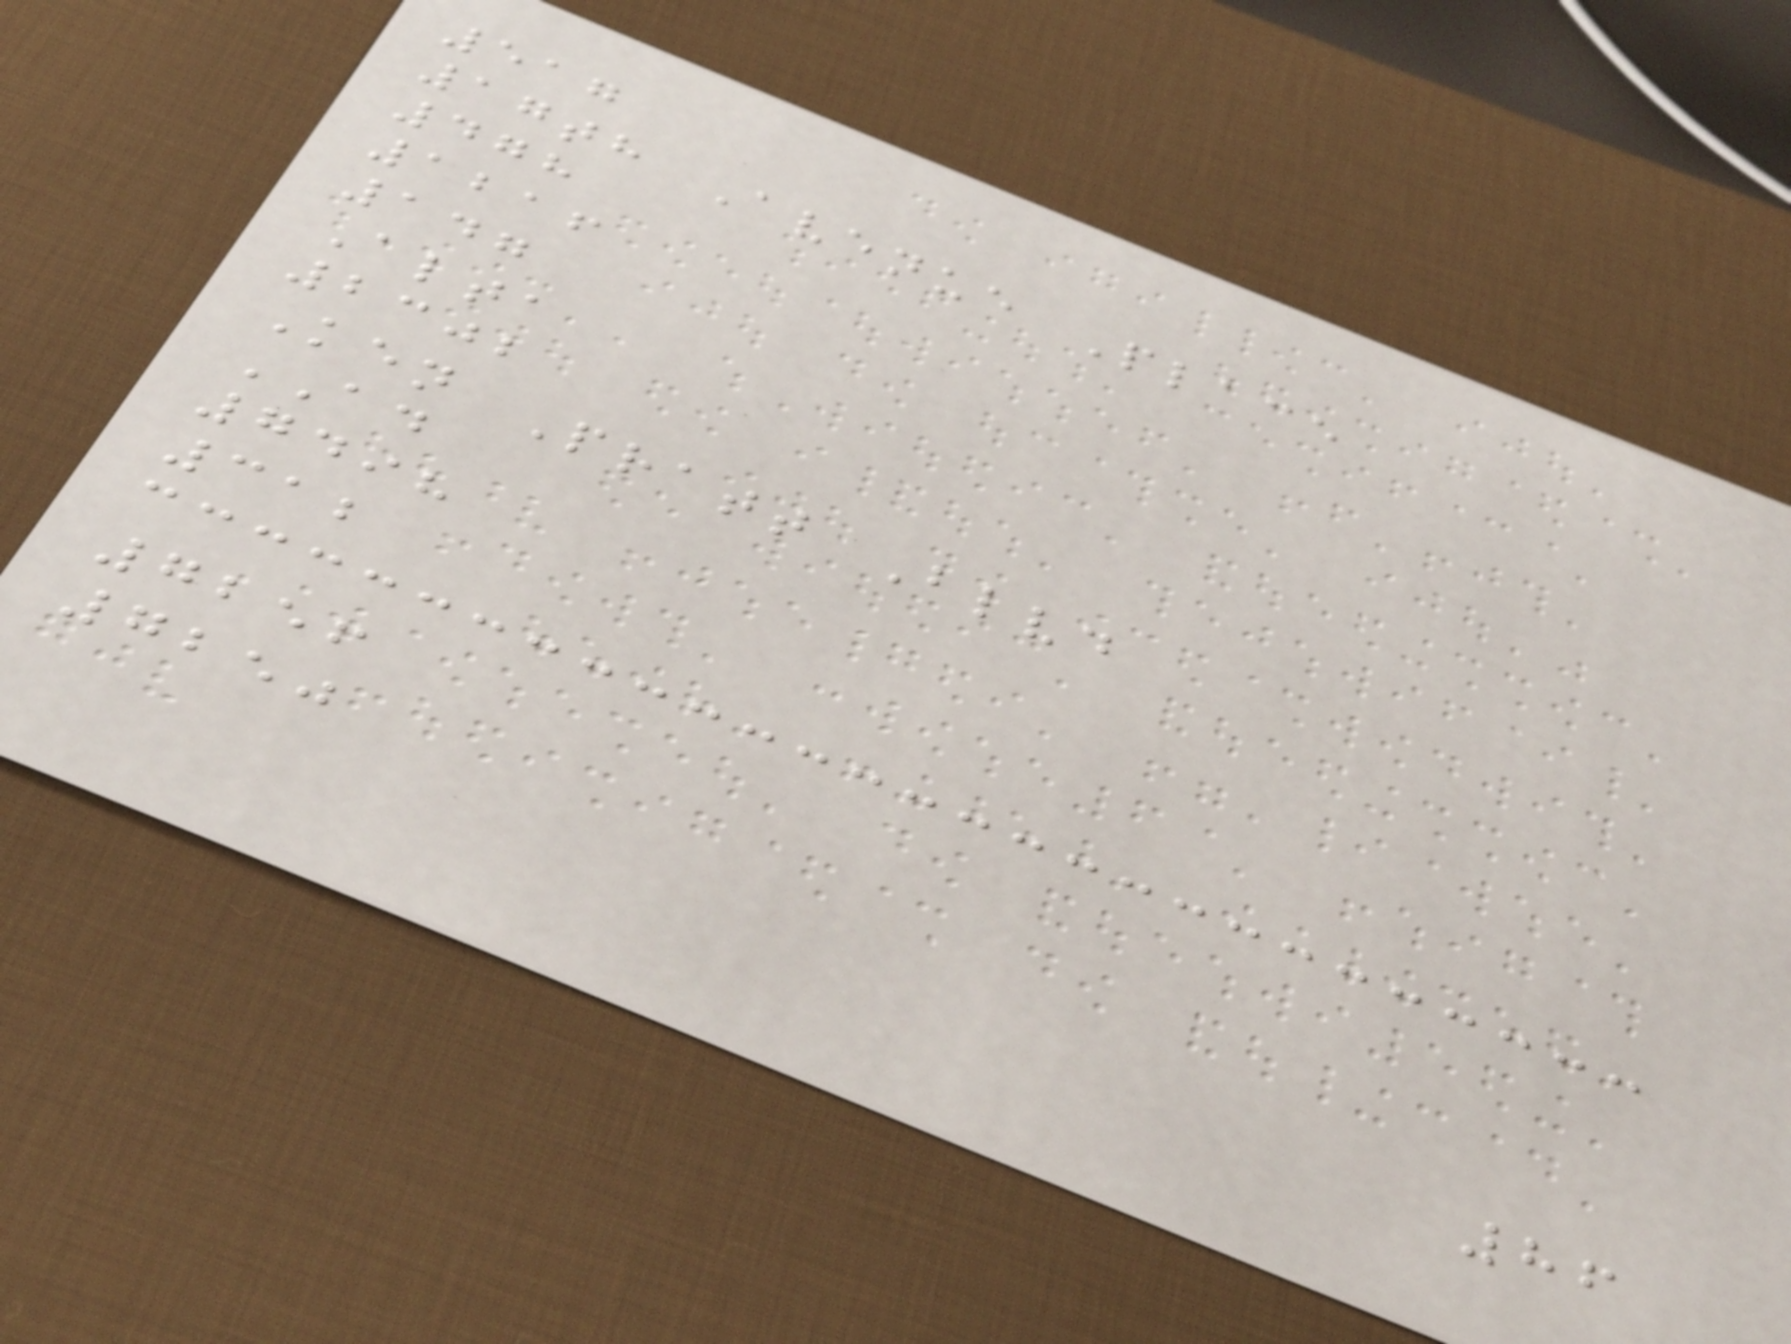517
17th Avenue Place
478
1216
147
Alta
2302
Ken Pratt Blvd
AD
7498
312
7256
7250
86
